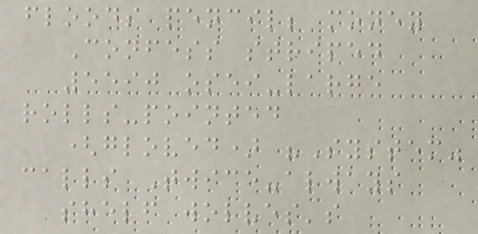floods pencil; money
Confess striped
5590 osei-large
rolls-pointed
(gloved) "System"
calls Twice-always
shelf wolves's
